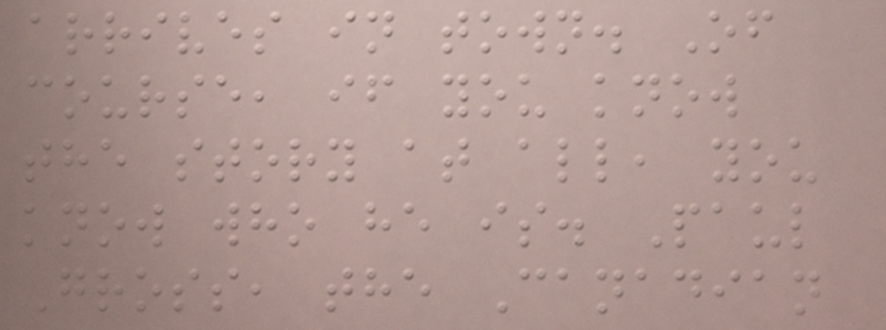arrives in town. Of
course, if you know
the story at all, you
know who he is. Paul
Gross, the Canadian
